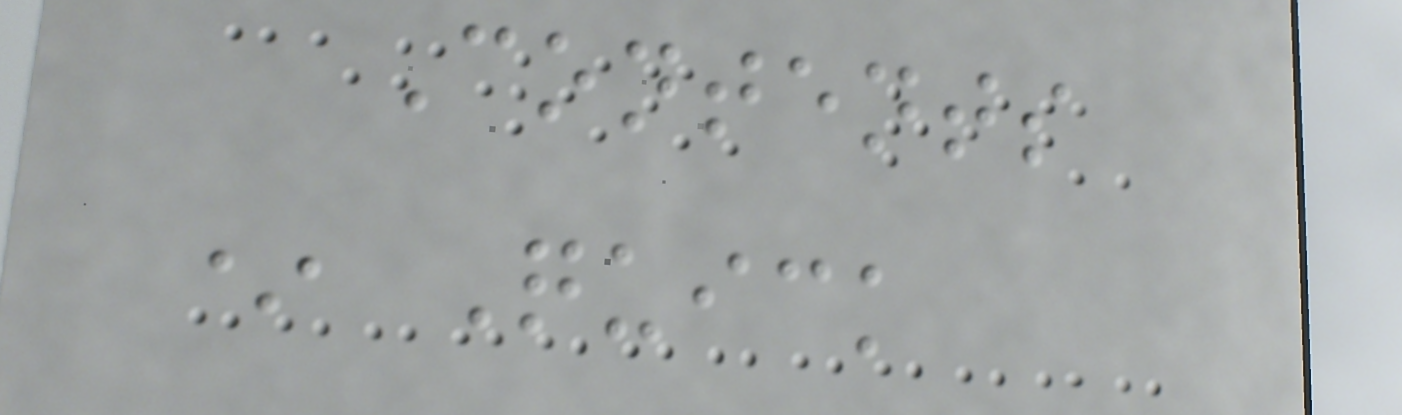Contents
* Quick
